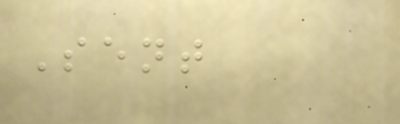Sent
